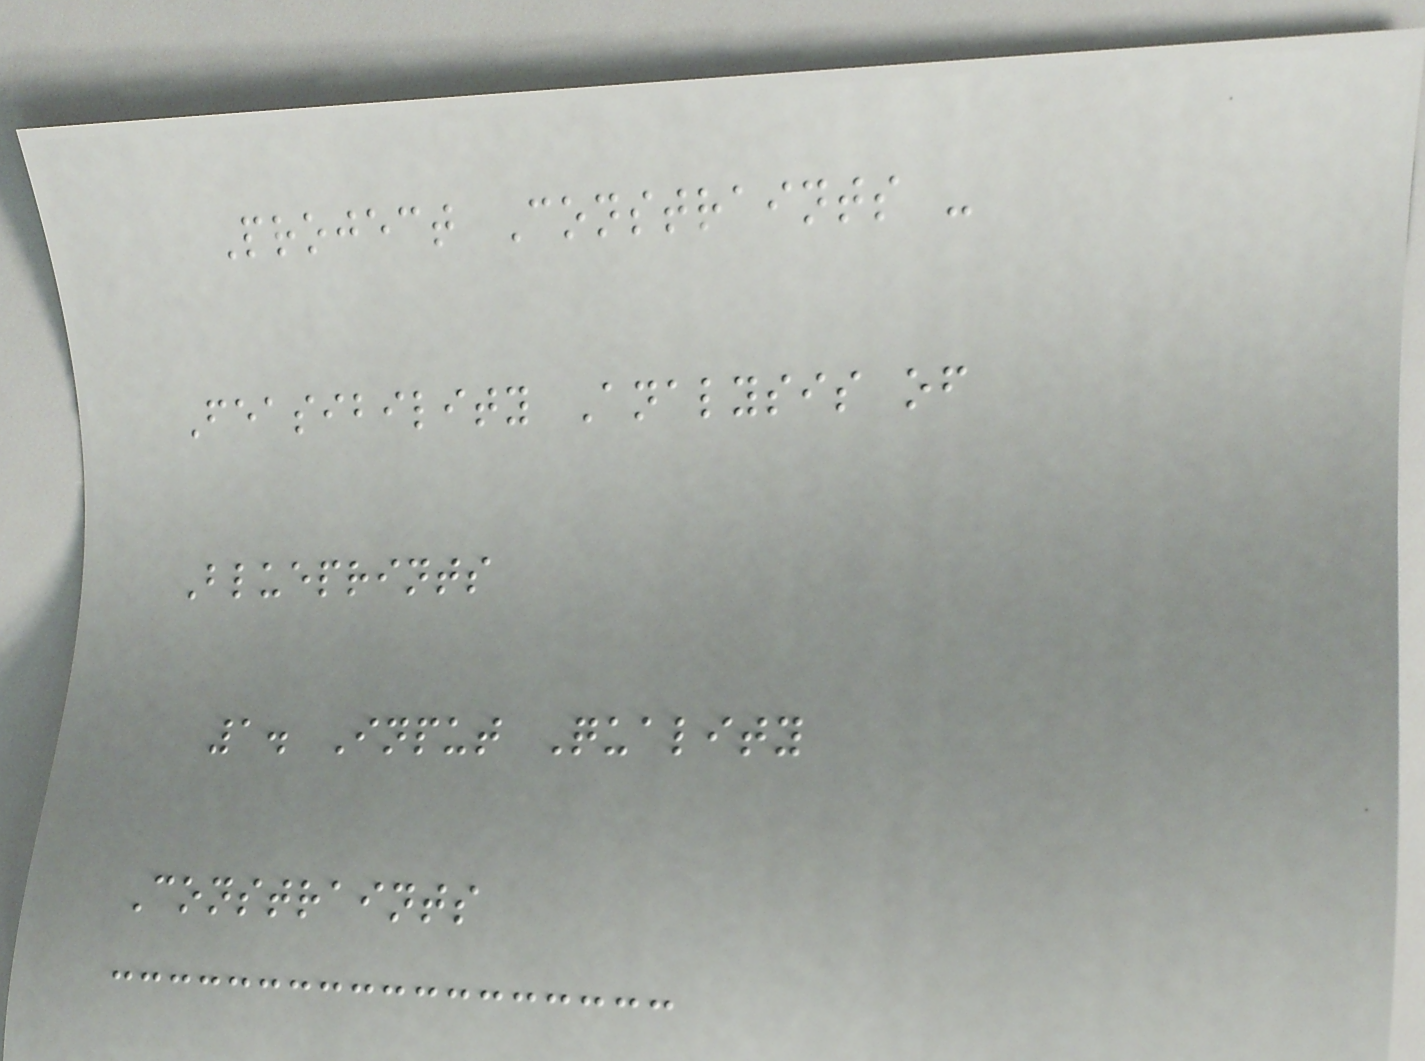Project Constraints -
Feasibility Analysis of
Blueprints
1. Input Quality
Constraints
